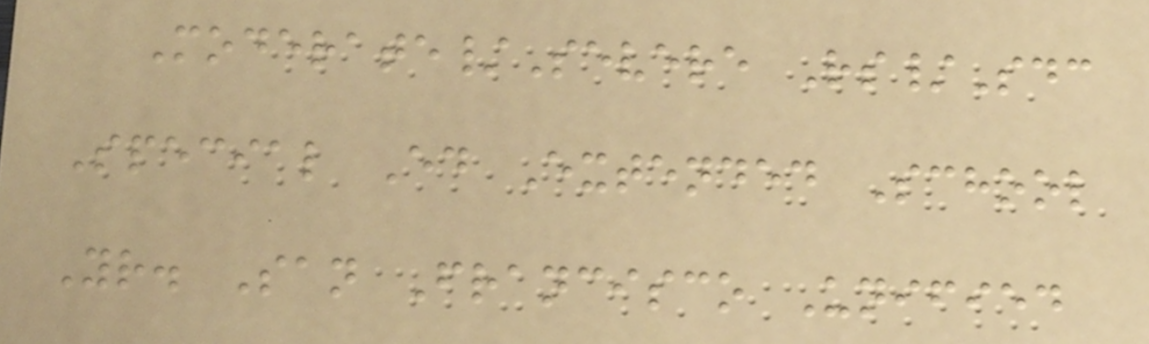Moderate/Severe Rs/Sdc
Special Ed Extended School
Yr. San Francisco Unified
